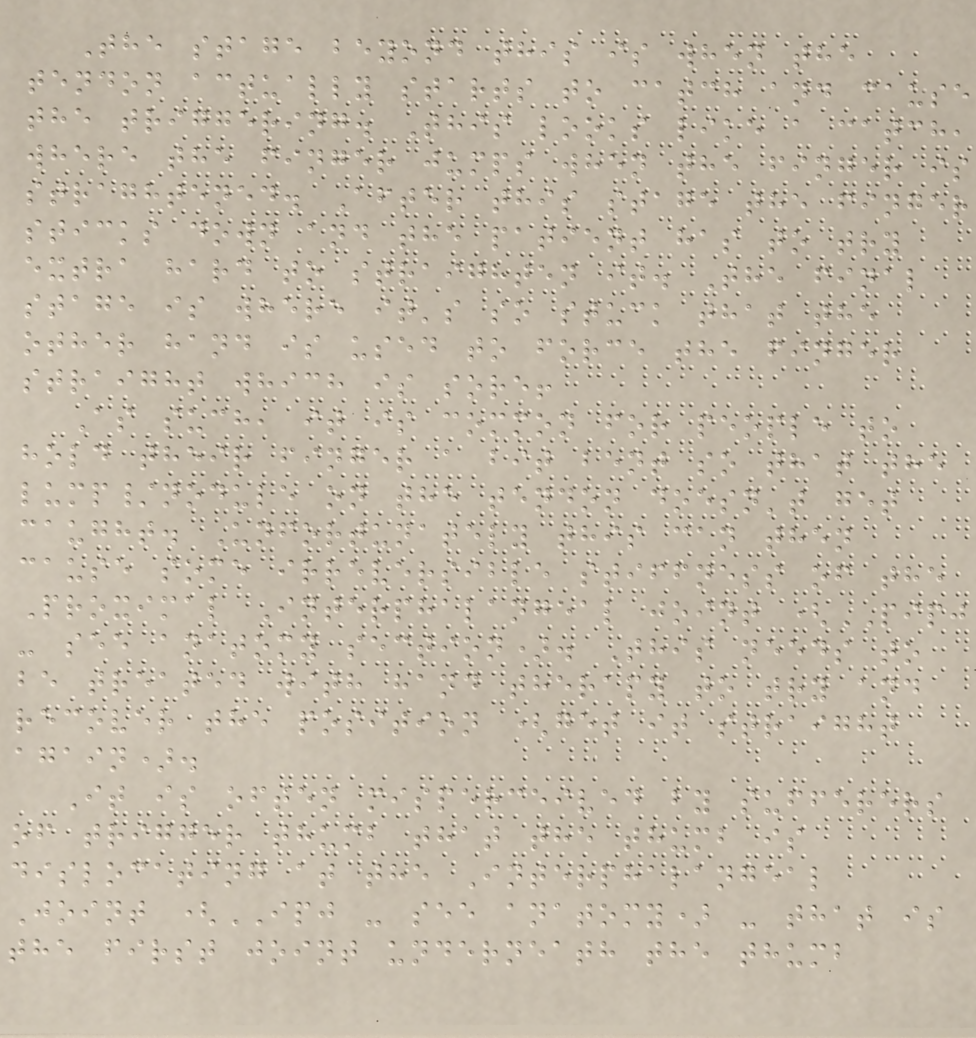The stage beyond this is when the
tendon actually starts to catch and cause
the triggering. This looks like a catch,
where the finger jumps when the finger is
straghtened. After this stage the finger
sticks down and the patient has to try
extra hard to straighten it. The final
stage is where it's so stuck that the
other hand is used to force the finger
straight which is sore!
As such, it is common for people to
hold their finger a bit bent so that the
lump/nodule on the tendon doesn't get
caught. Unfortunately this can then
cause some irreversible stiffness of the
Proximal Interphalangeal joint (PIPJ
- see anatomy section). This needs to
be treated with hand therapy to try and
recover the position (get it straight
again).
It is often misperceived by sufferers
of trigger thumb that the thumb is
dislocating at the Interphalangeal
Joint (IPJ - see anatomy) - that is
the first joint underneath the thumb
